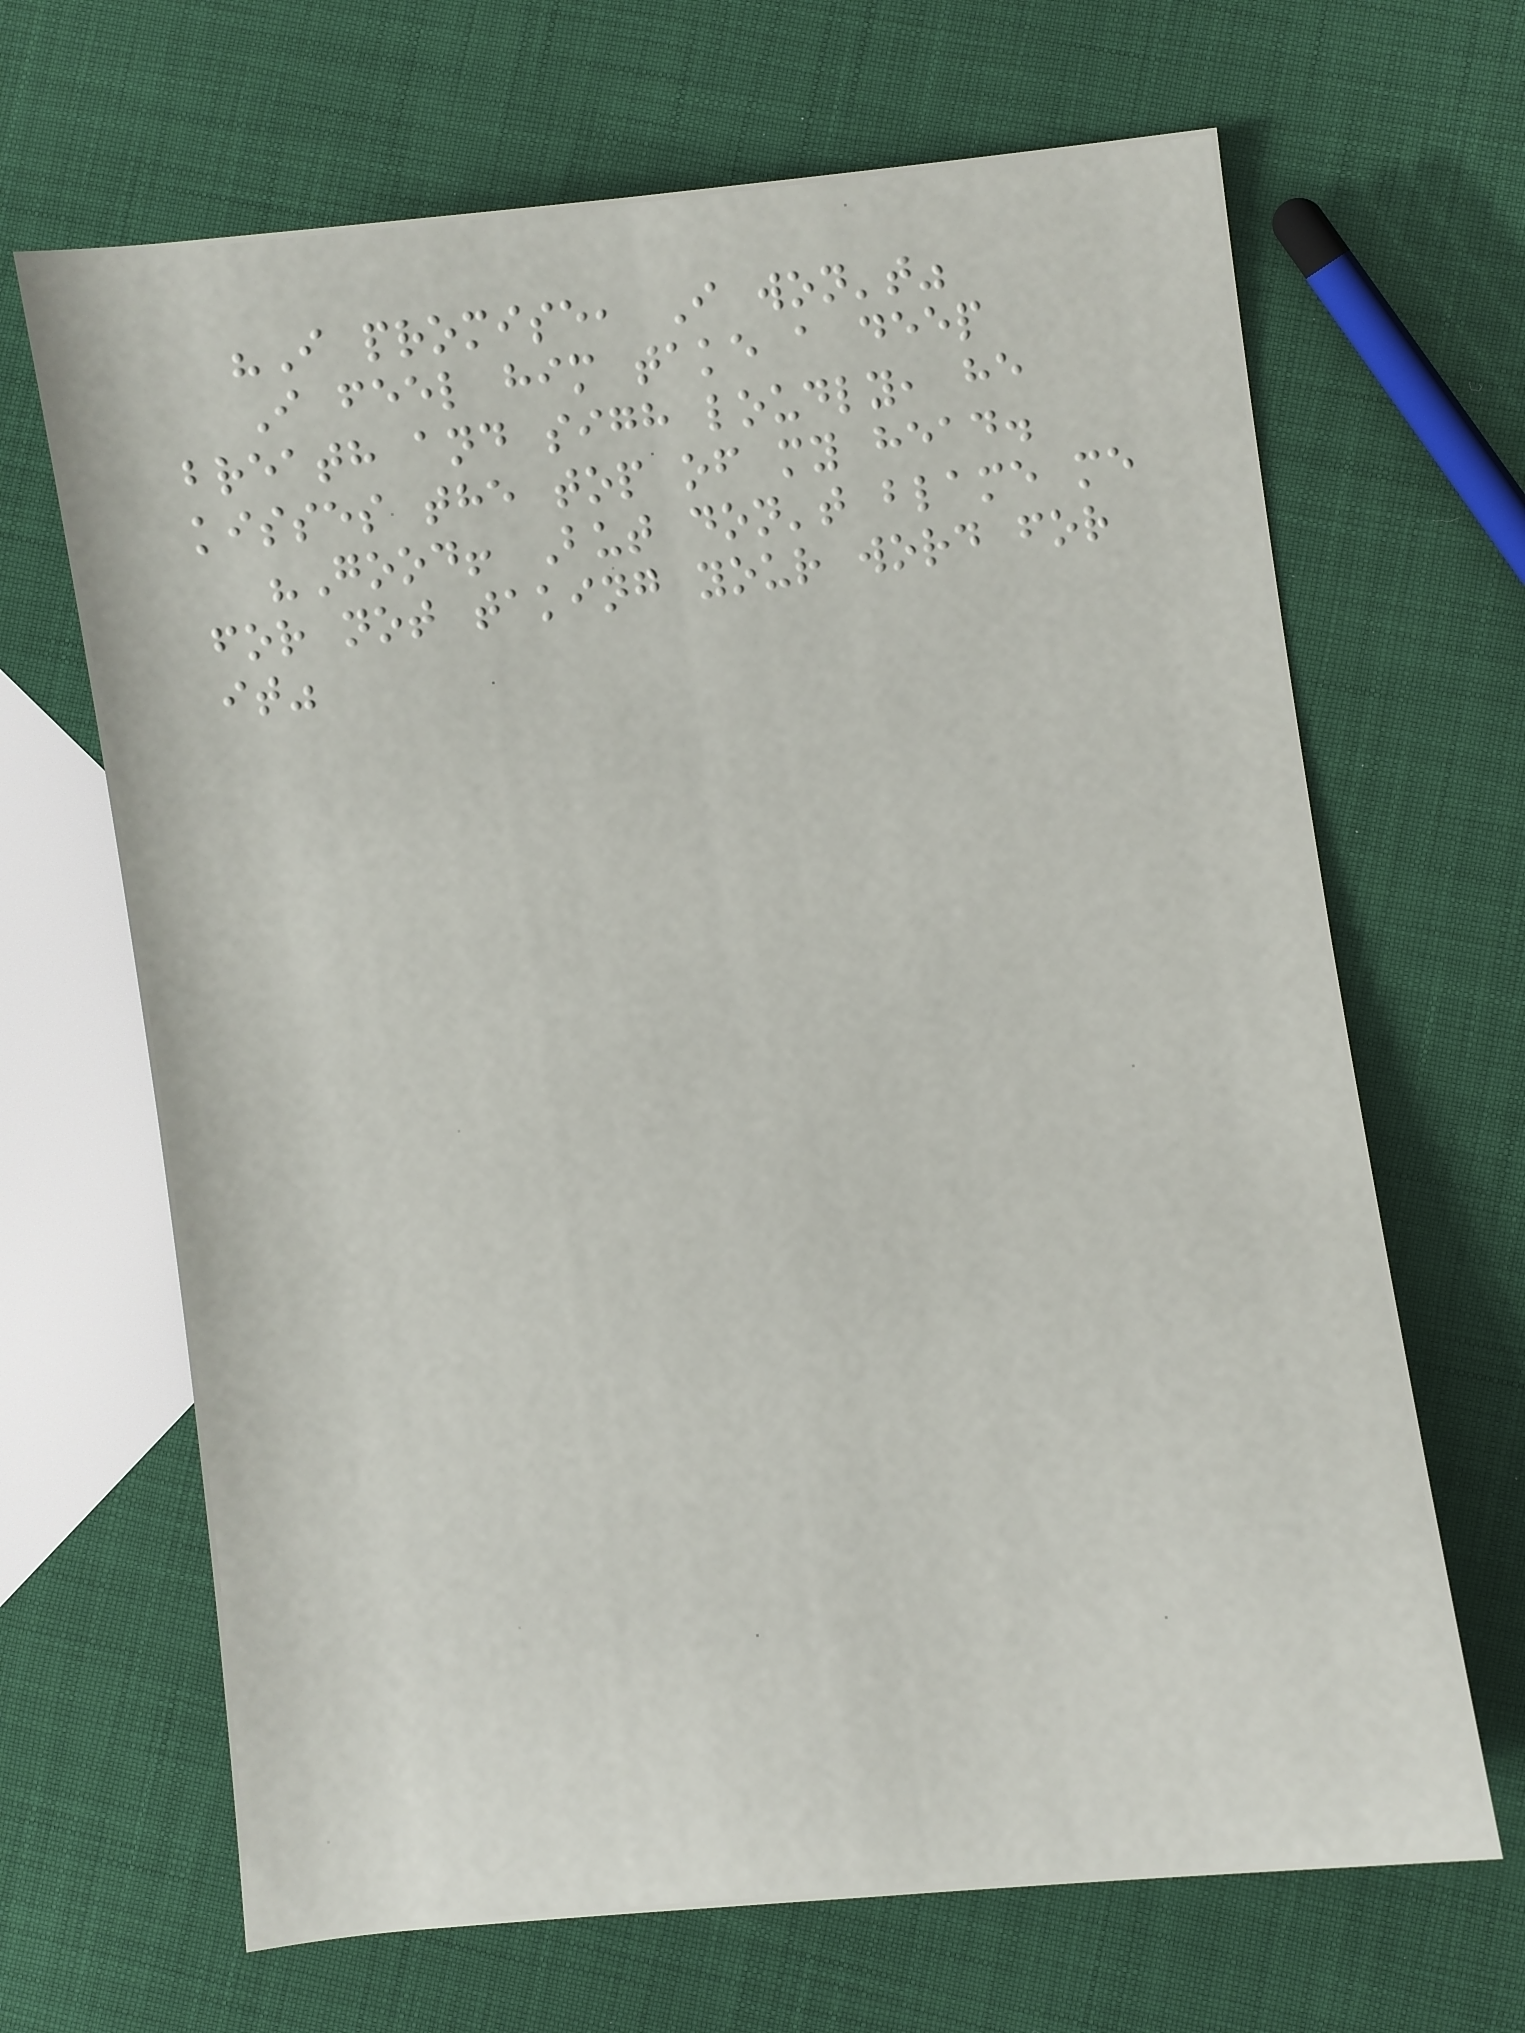"I promise, I won't"
I feel him take a deep
breath and sigh loudly, he
kisses the top of my head.
"Good! But don't blame me
for not taking your word for
it"
